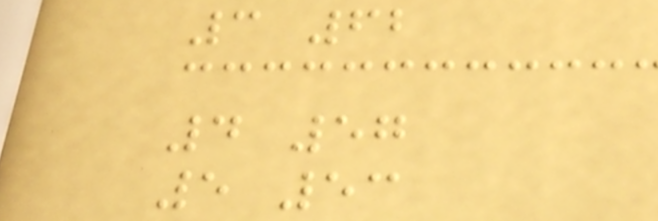3 62
4 57
5 53
